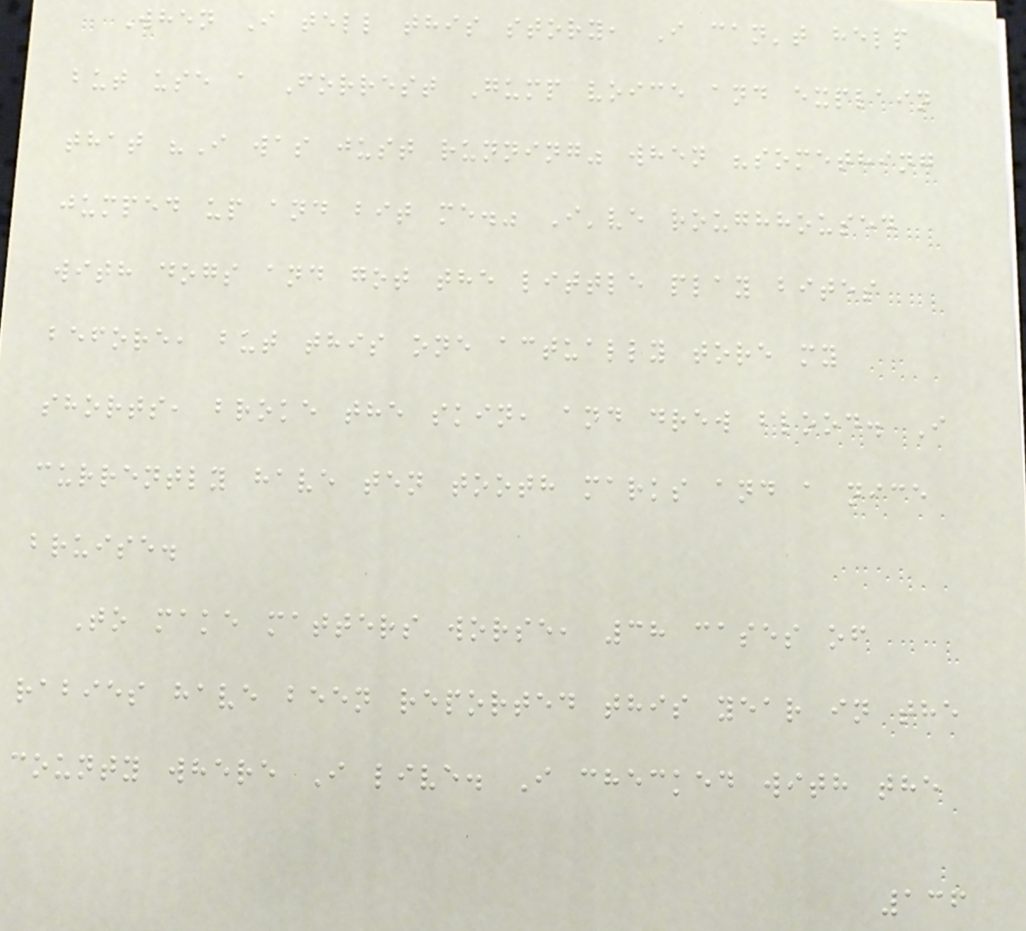When I tell this story, I can't help
but use a Forrest Gump voice and explain
that "I was just running" when "something
jumped up and bit me." I've roughhoused
with dogs and got the little play bites
before, but this one actually tore my
shorts, broke the skin, and drew blood. I
currently have ten tooth marks and a nice
bruise.
To make matters worse, 38 cases of
rabies have been reported this year in the
county where I live. I checked with the
136
